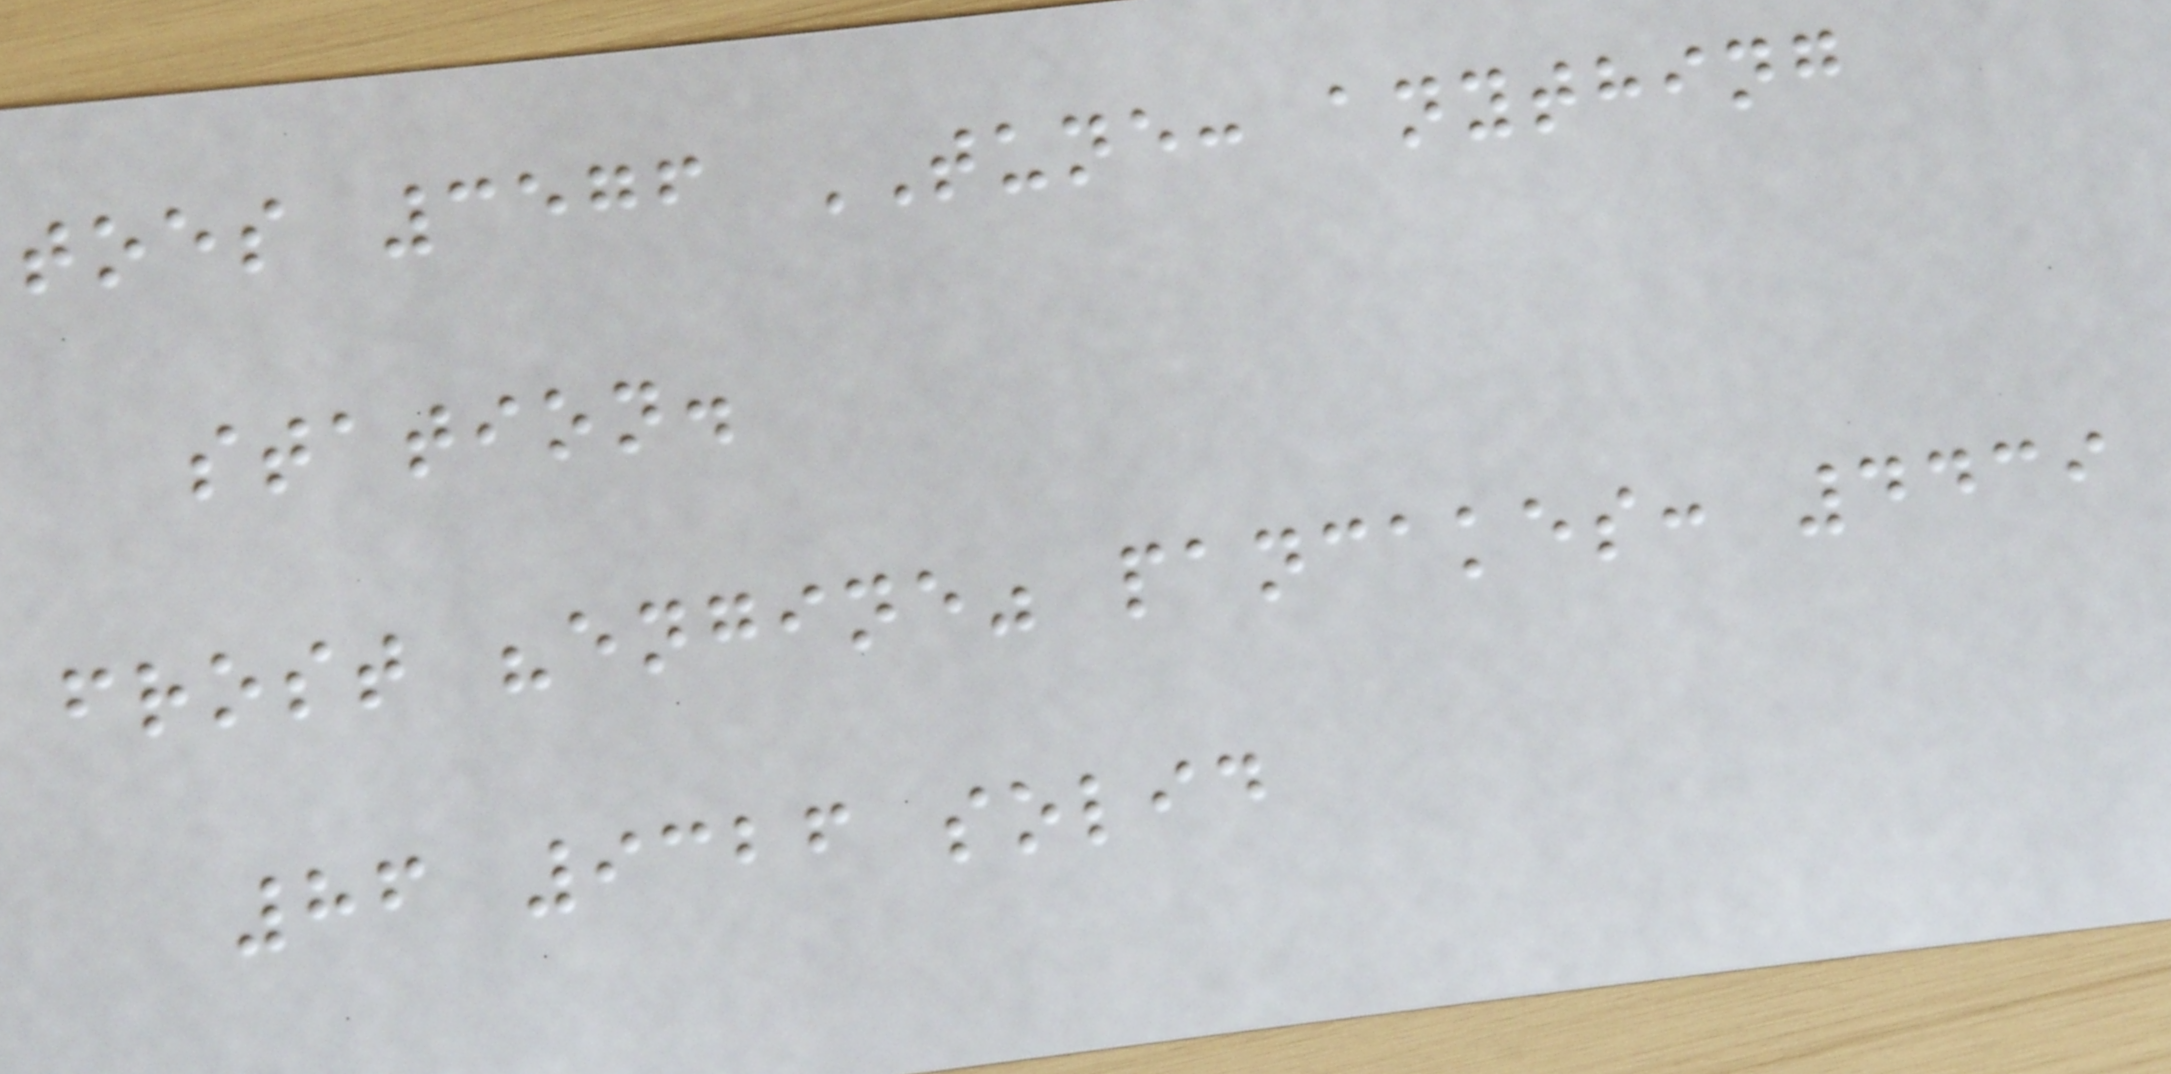toes 3576 TUNE: anything
station.
frost "engine" pancakes: 4439
86 9326 solid
